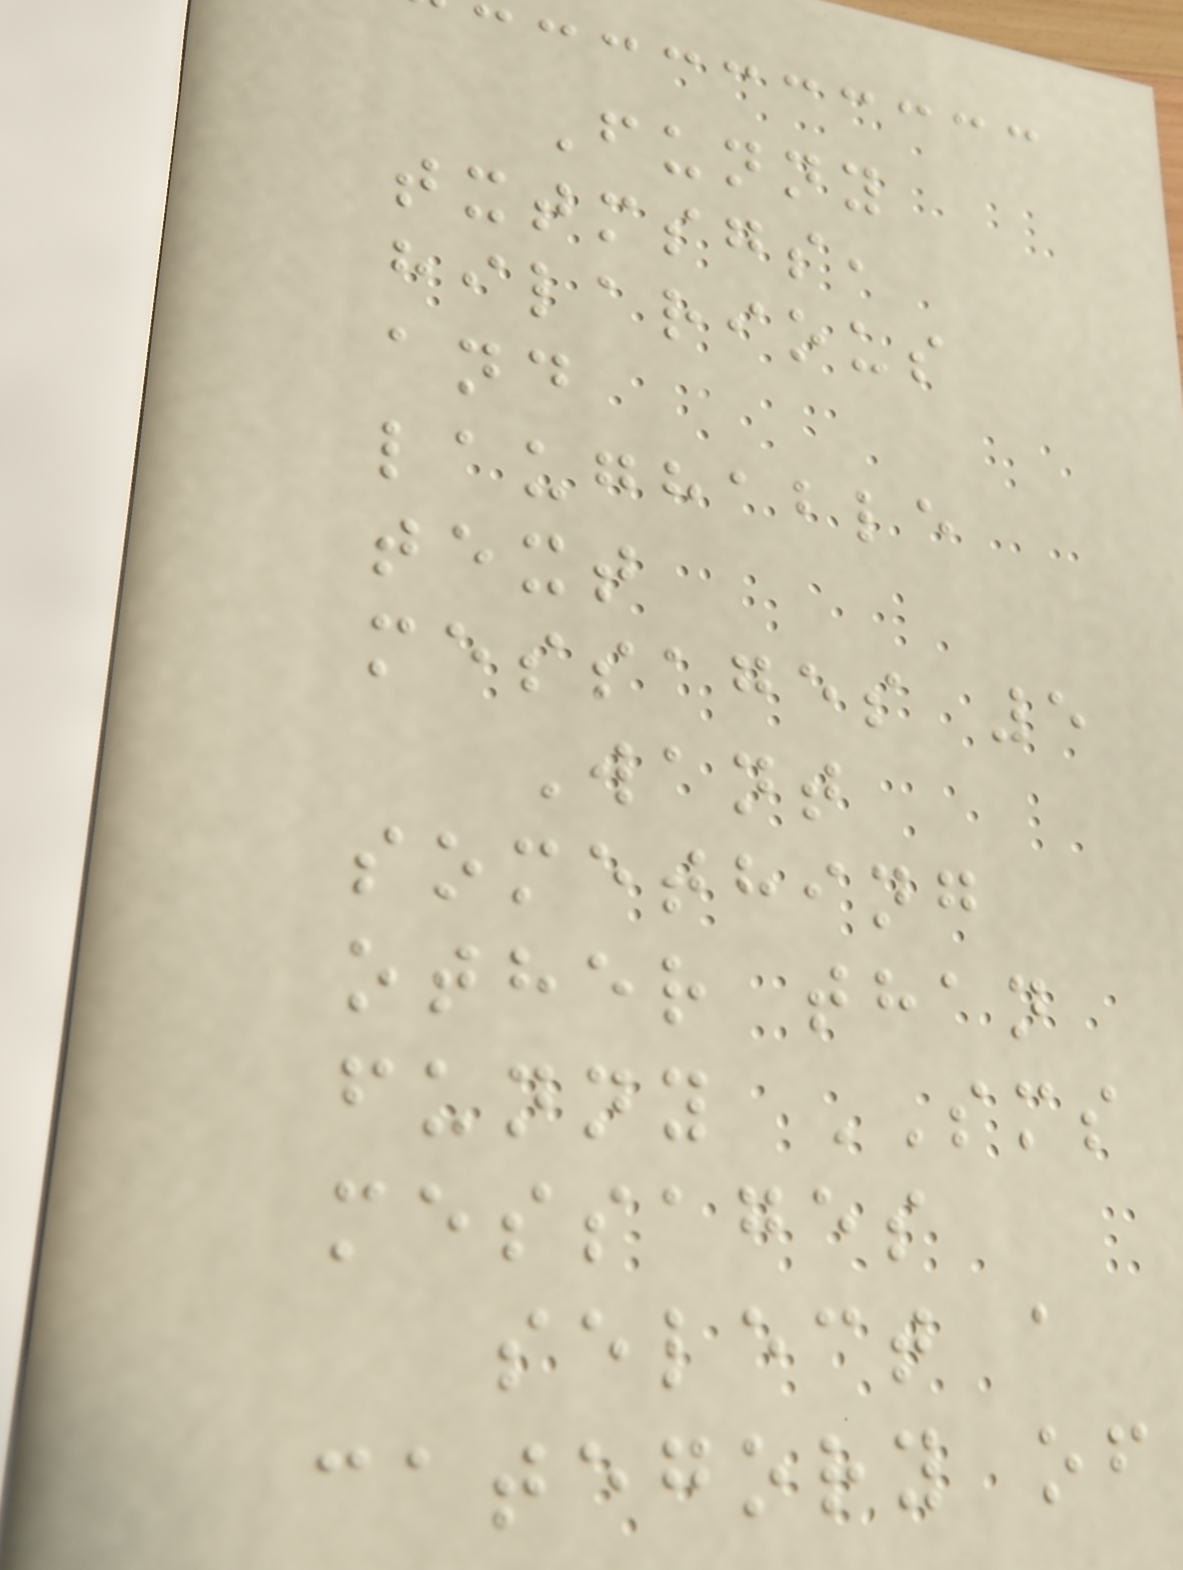Funny
txtmsgs,
hilarious
and
laughable
text
messages 5
Want
something
other than
funny SMS
messages
select a
category of
